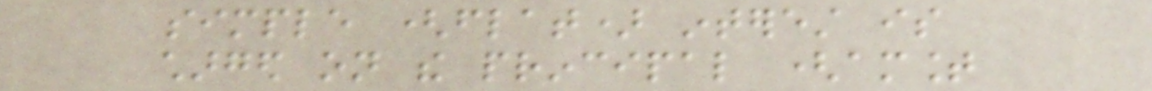simple (flat) interest is
charged on the principal (amount
